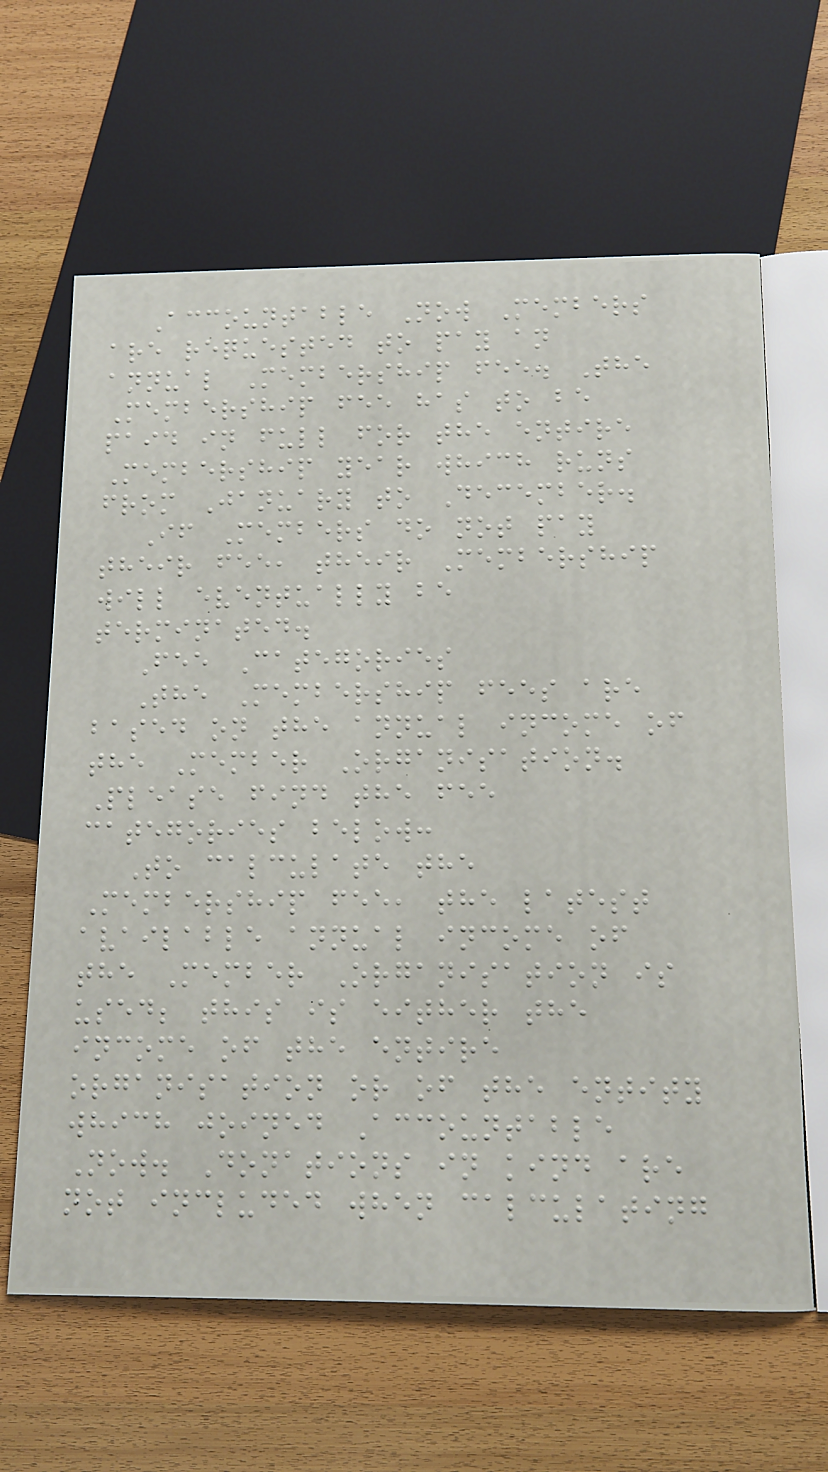Accountable Now Members
are requested to pay an
annual Membership fee. The
Membership fee has to be
paid in full for the entire
Membership year which runs
from January to December.
If Members do not pay
their fee, their Membership
will eventually be
terminated.
Fee Categories
The Membership fees are
based on the annual income of
the Member Organisation.
Please find the fee
categories below:
To calculate the
Membership fee, the latest
available annual income of
the Member Organisation is
used; this is either the
income of the entire
organisation or of the entity
which joined Accountable
Now. Donations in kind are
not included when calculating
